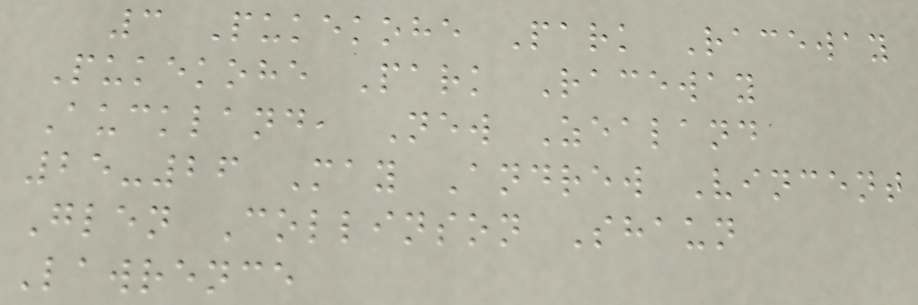3 Pukekohe Park Raceway
Pukekohe Park Raceway
Auckland, New Zealand
25-26 May Andrew Vincent
Glen Collinson Shaun
Lawrence
